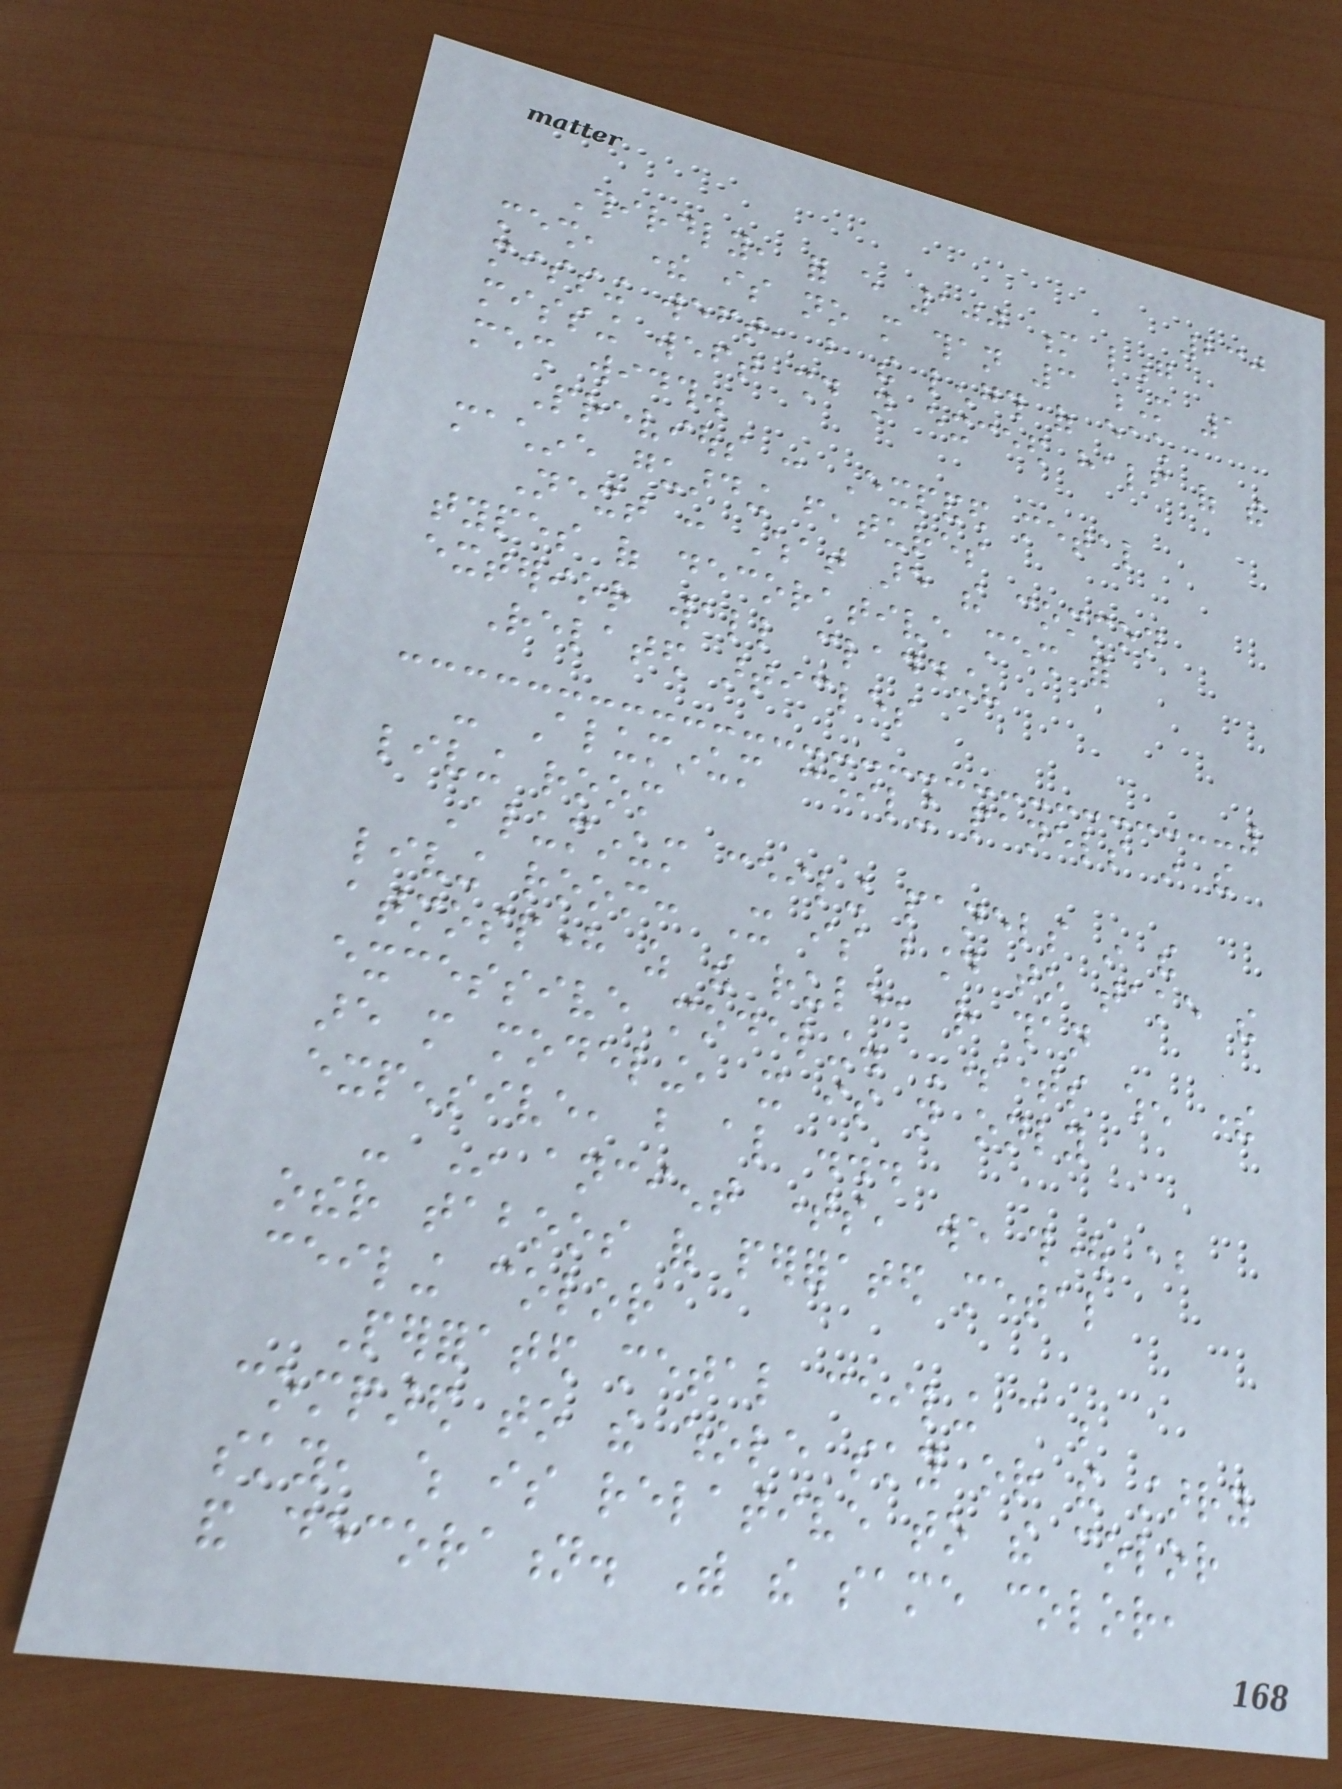230
Thirdly, for every 100 m long
mesh, there is no more than 3 M 1
missing weft, but the length of each
missing weft should not exceed half of the
mesh width.
Previous : Expanded metal
machine guarding features
Next : What are the common
types of decorative mesh for
exterior wall cladding?
Related articles
- Aluminum ceiling panels in the
living room
Aluminum ceiling panels in the
living room: It is bound to take the
atmosphere as the rule, rather than
excessive modeling. Sometimes when there
are more modeling, it is not only
expensive, but also ...
- In ancient times, we thought about
other taboos of perforated metal
ceiling color
Perforated metal ceiling can be
compared to the whole sky or the starry
sky, which is relative to the color
and decoration. With the same color,
